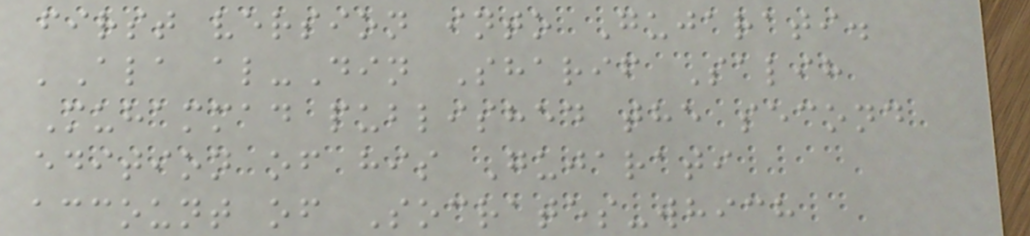first version into Gujarati.
'Ala al-Din Sharif Salih
Muhammad published the second
edition of his Gujarati
account of Socrates-which
